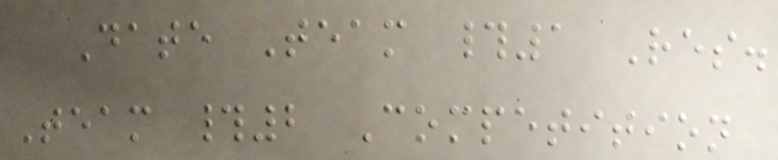Date Team #1 Res.
Team #2 Competition
